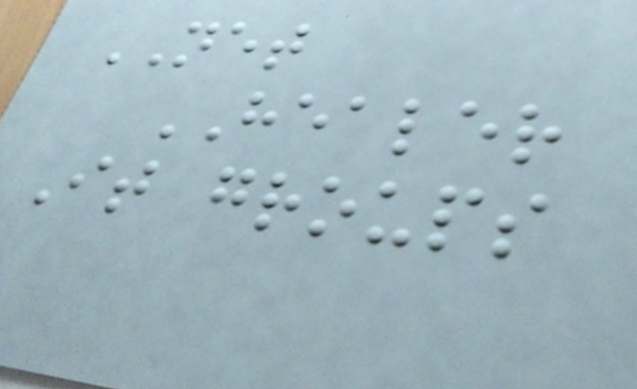NET
HEALER
It groups
